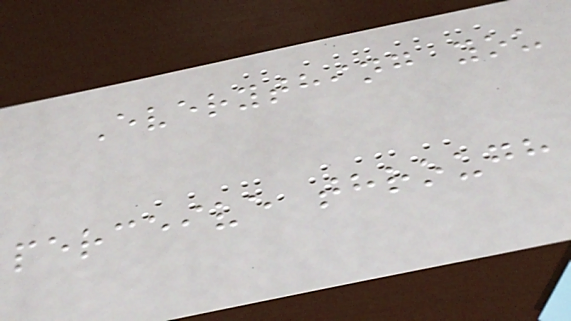Everything you
perceive through
